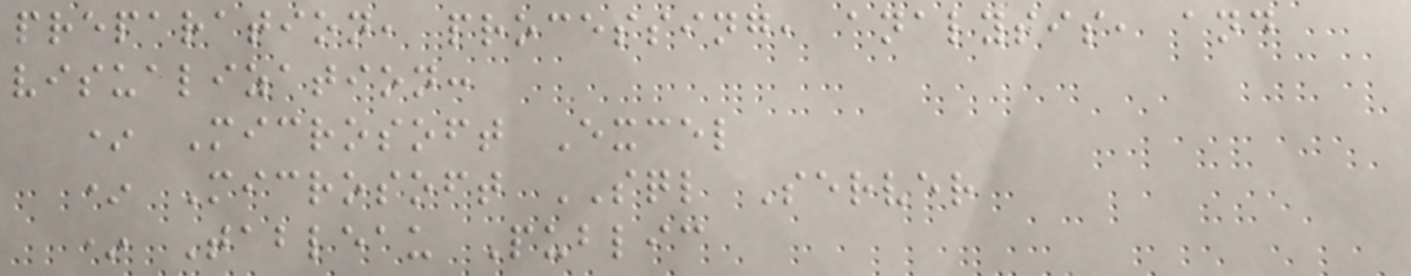preparation, processing, analysis, and
visualization:
* Microsoft Excel
* Microsoft SQL Server
* Tableau Public
